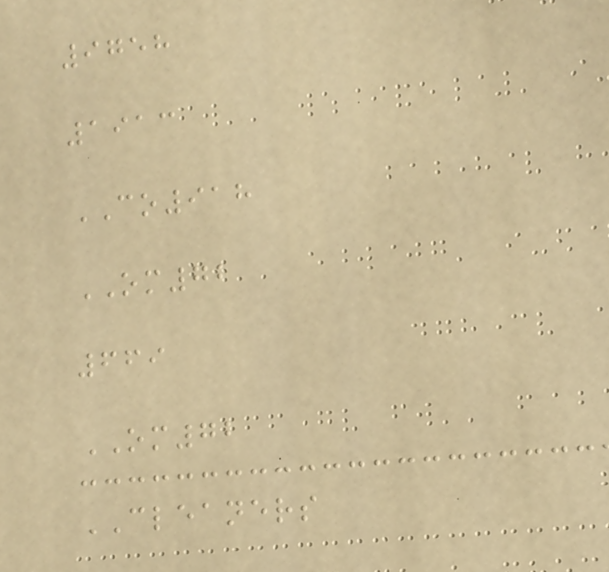9758
1913
CO918
OM72
669
OM72
CLEANERS
